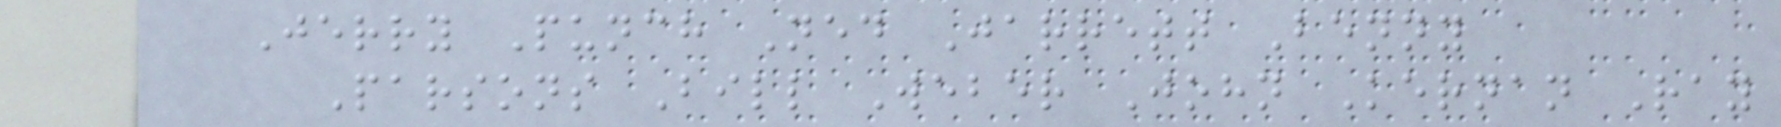Jerry Punch Ned Jarrett Benny
Parsons Bill Weber John Kernan Ray
